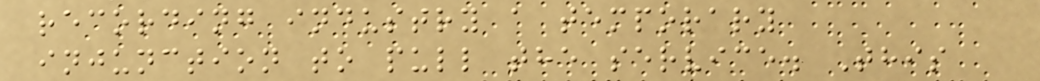recording industry a temporary
injunction to pull the service. This
